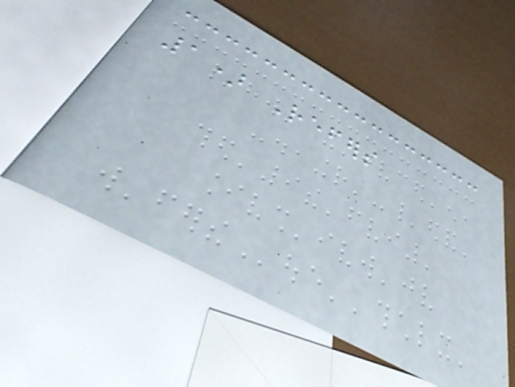1) Refers
